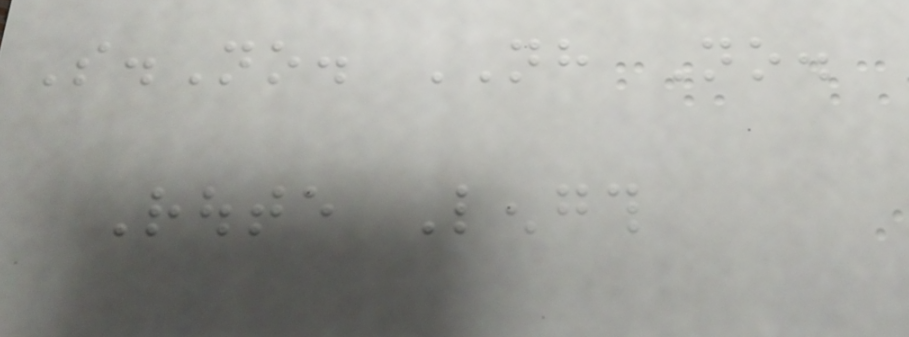S.No. NH No.
Route Length
